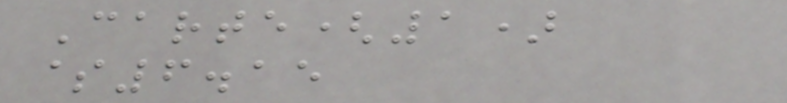Carte(1)
$6.15
